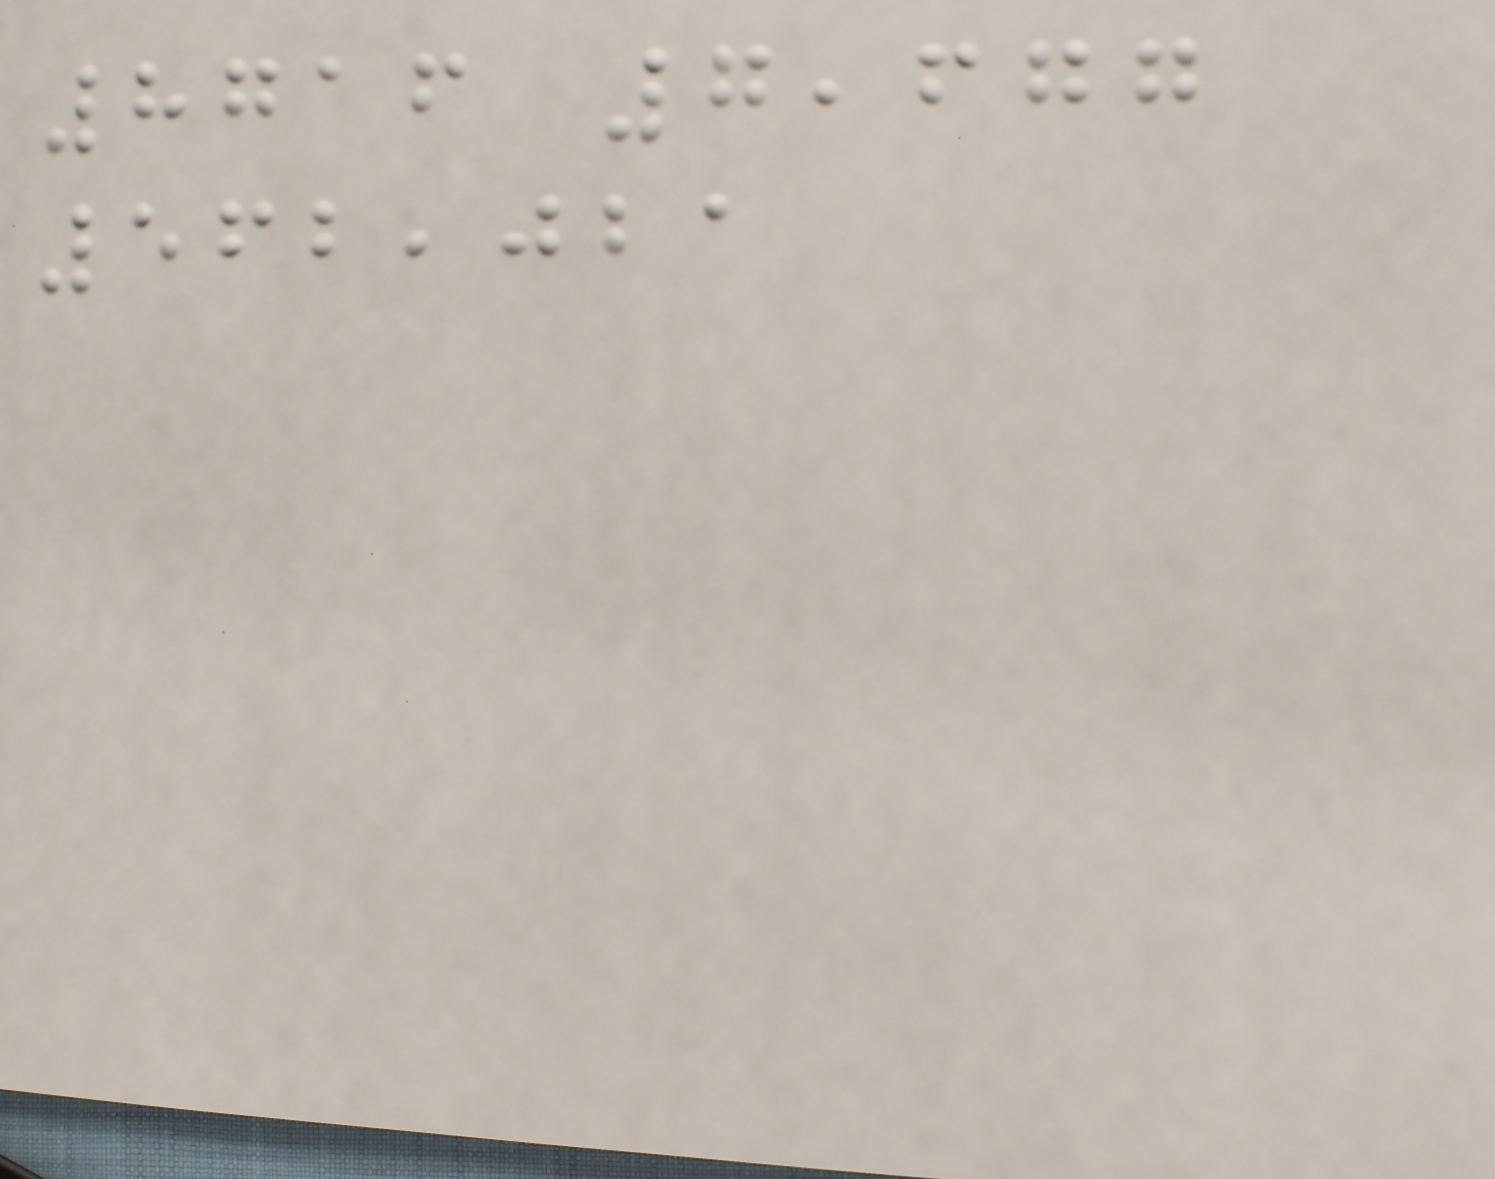8716 7,677
562,021
